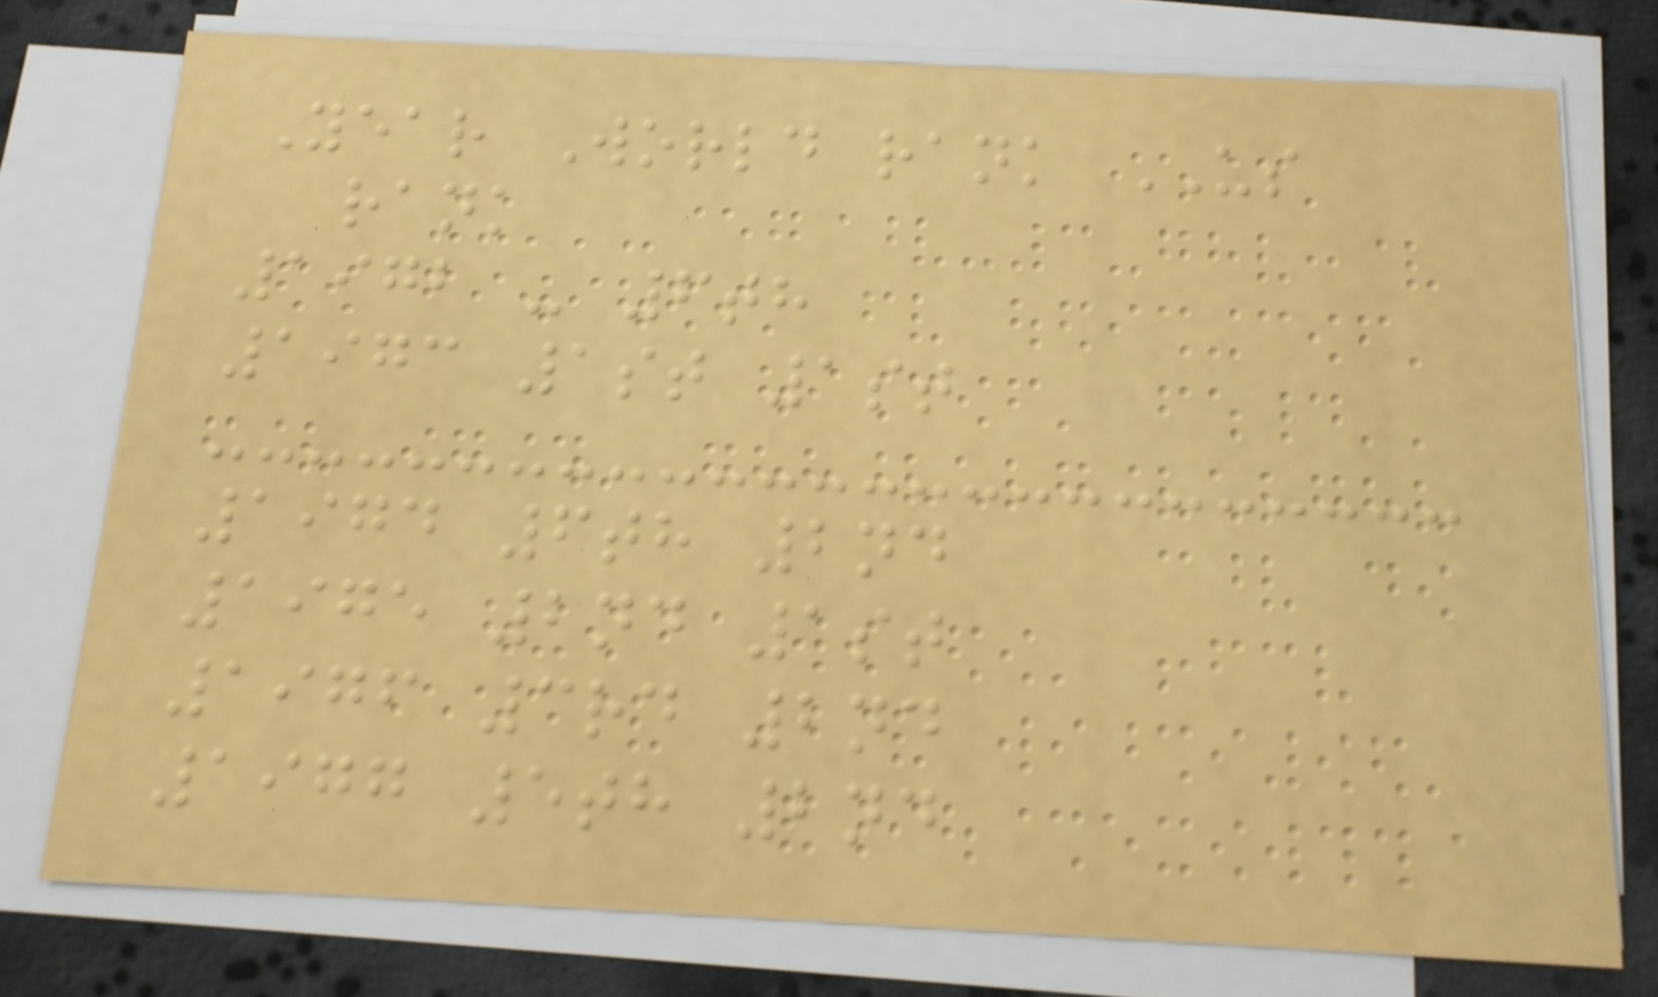Year World rank US
rank
1972 - 6th
1973 1st 1st
1974 6th 2nd
1975 2nd 1st
1976 3rd 2nd
1977 5th 2nd
